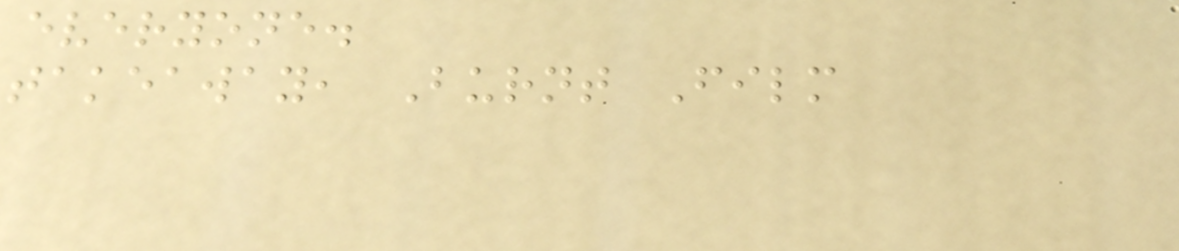everyone.
takeaway, Burnt Film
